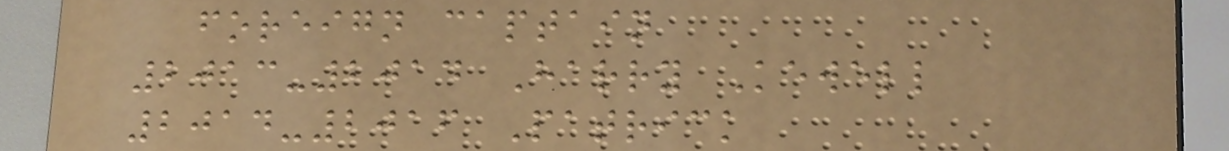foreign captain
2013-2014 Harry Kewell
2014-2016 Patrick
